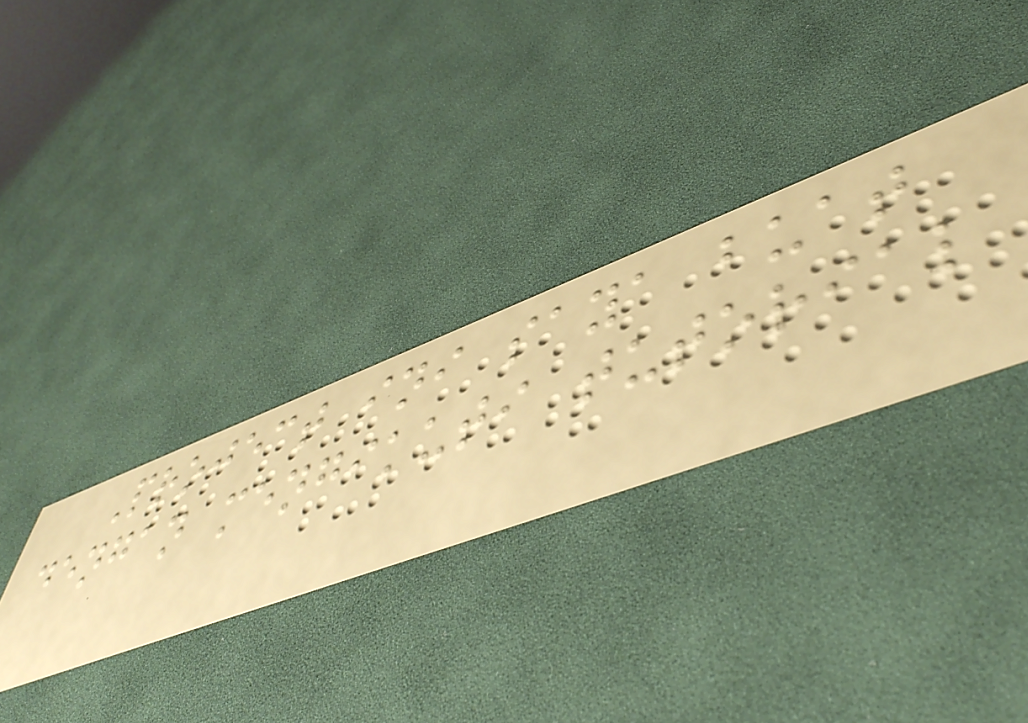Project ini saya buat
dengan mengikuti tutorial
